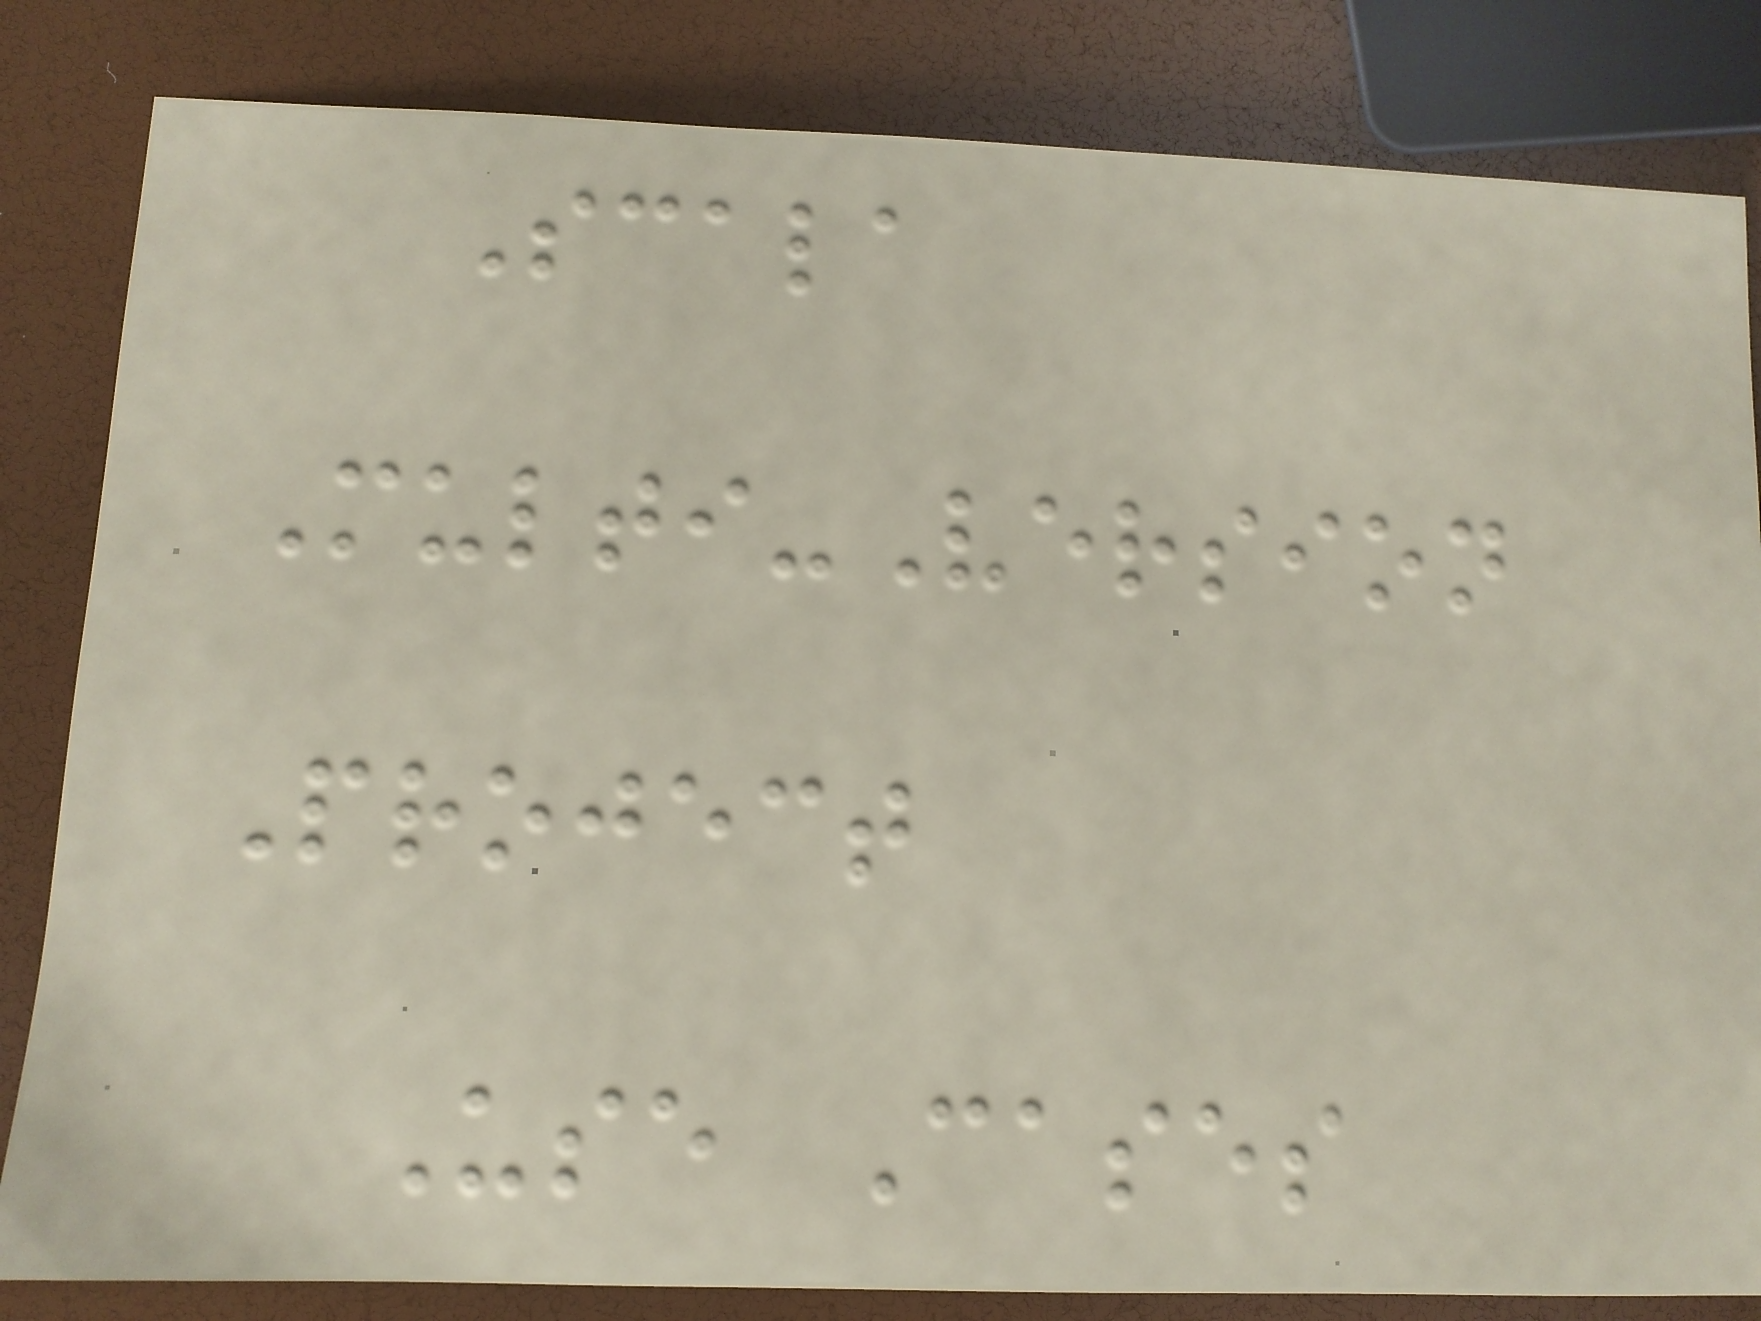Scala
Multi-Version
Project
Use Cases
